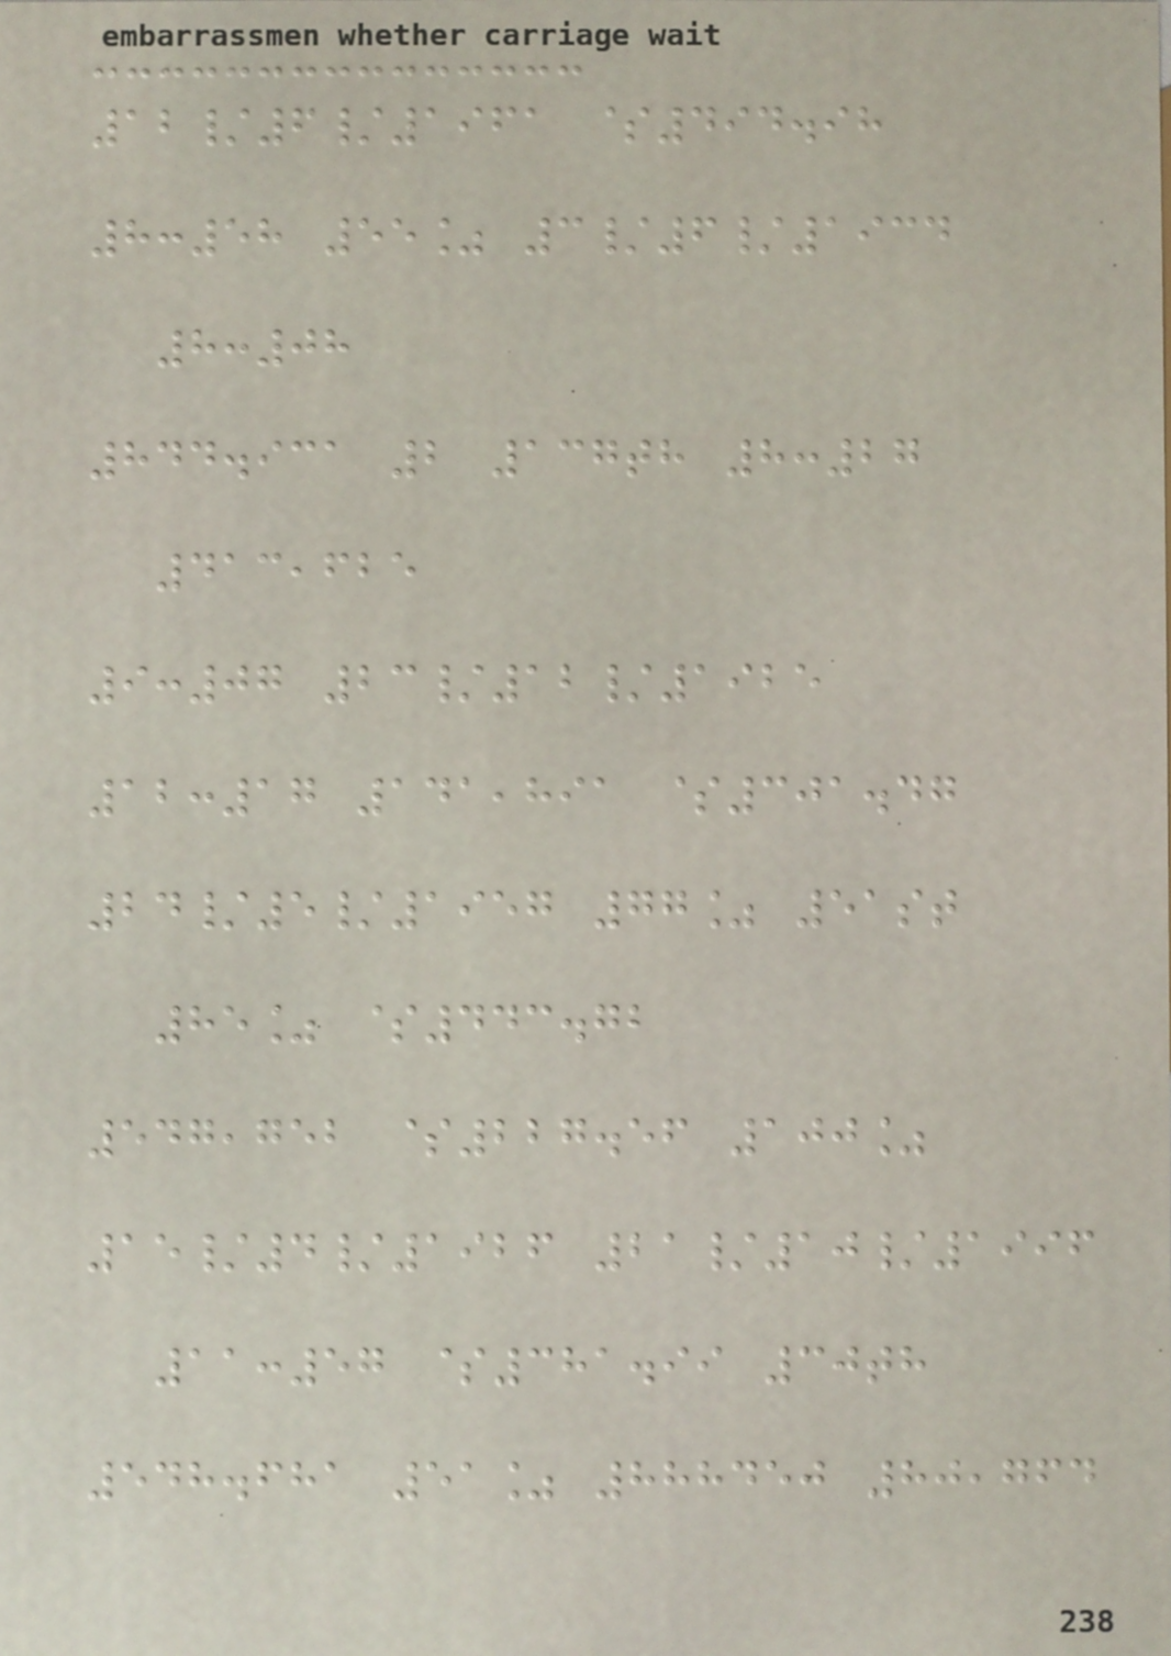12/6/1961 $494.98
8:58 55% 3/6/1934
8:08
844.931 2 137th 8:27
413,625
9:07 23/12/1925
12:17 141,891 $301.47
24/5/1957 77% 51st
85% $443.72
547,752 $227.56 100%
15/4/1926 21/10/1996
11:57 $381.99 30th
548.681 51% 888450 80,764
